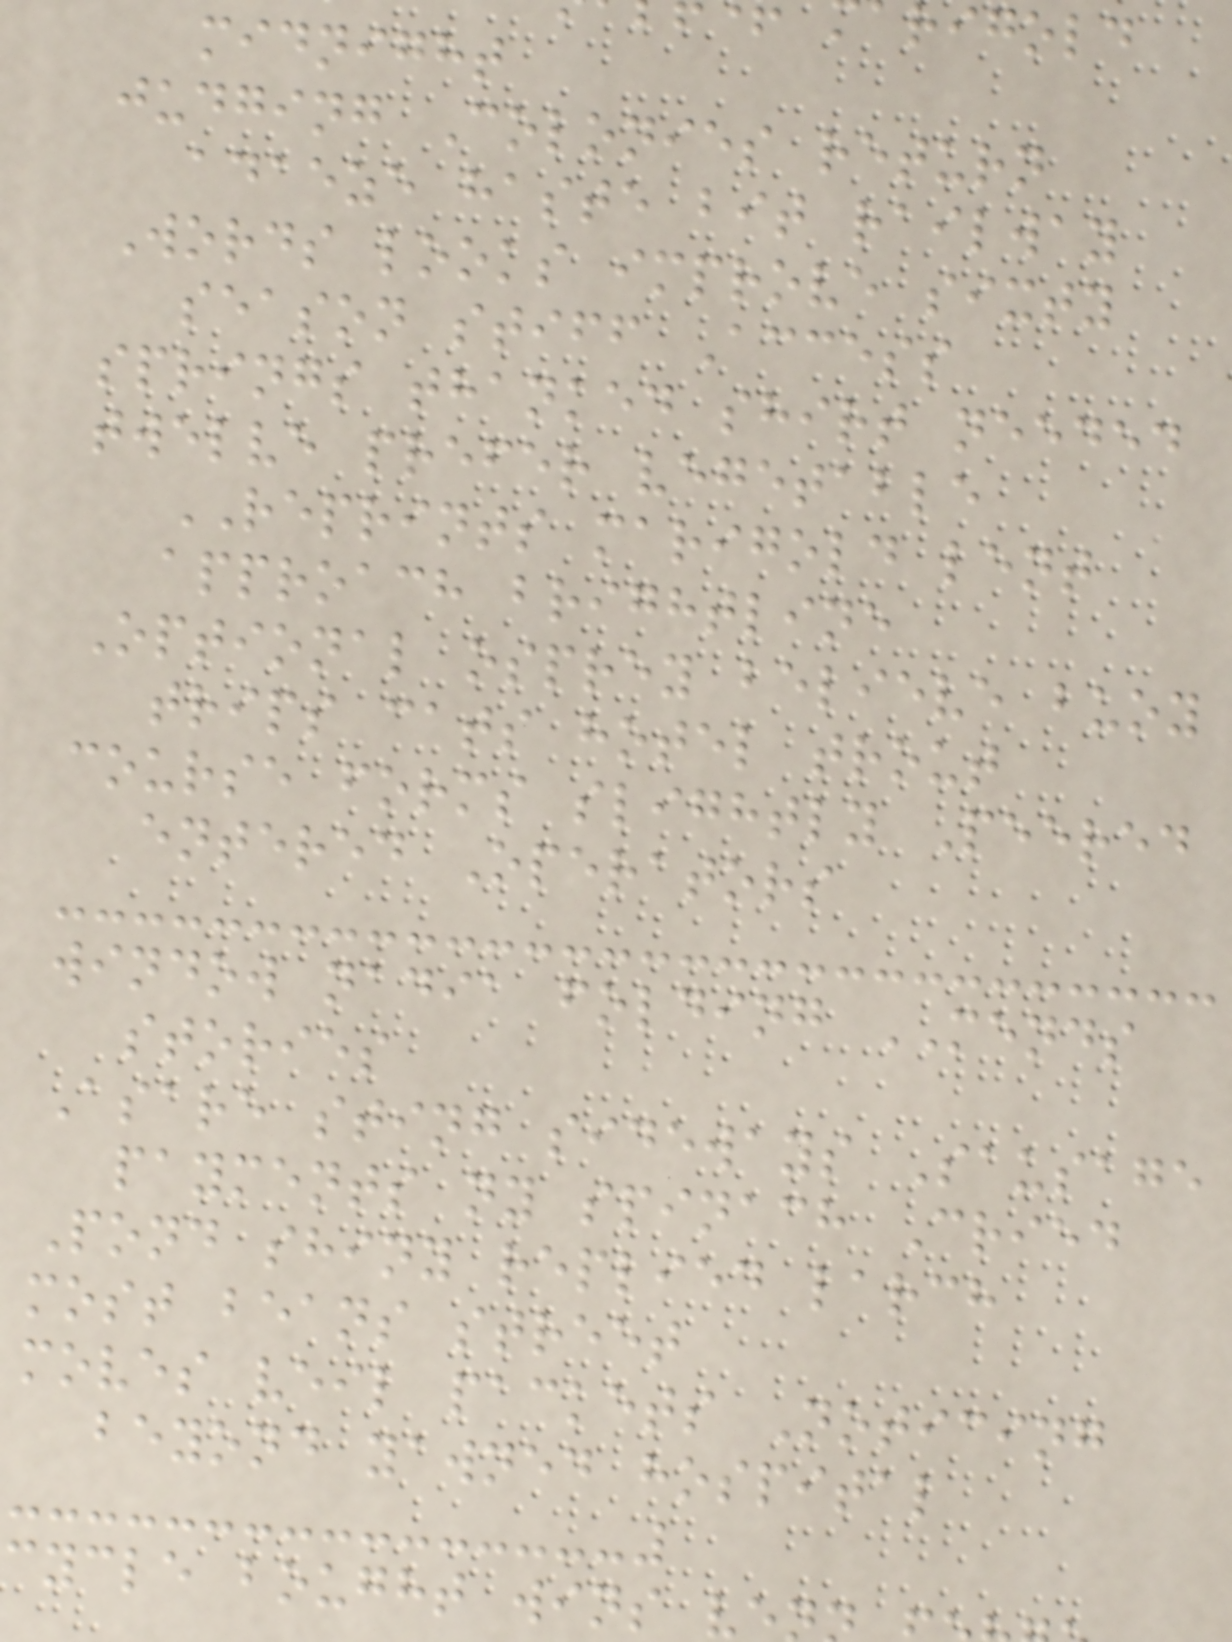midnight
judging Colonies return
adaeze haste bit railway
Words looks improve sixty
season stiff Access
springs thanked shirt needed
twelve prefer vegetable
REPRINTS marigold lent
approach brightline
Optional osprey believe buoy
trips cats hotel trout
course forms slightly Peered
entered Operators
window nadia folding MENDS
stories
Asare sting sideways Sausage
payments ny spinach Cried
Pond shiny replied larch
most beans street
moves veil packets Noticing
beyond yawned hospital
cycle bought wins v
